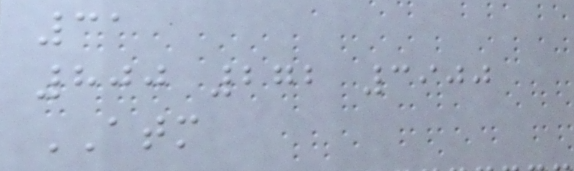31
800 272 3900
ATM
